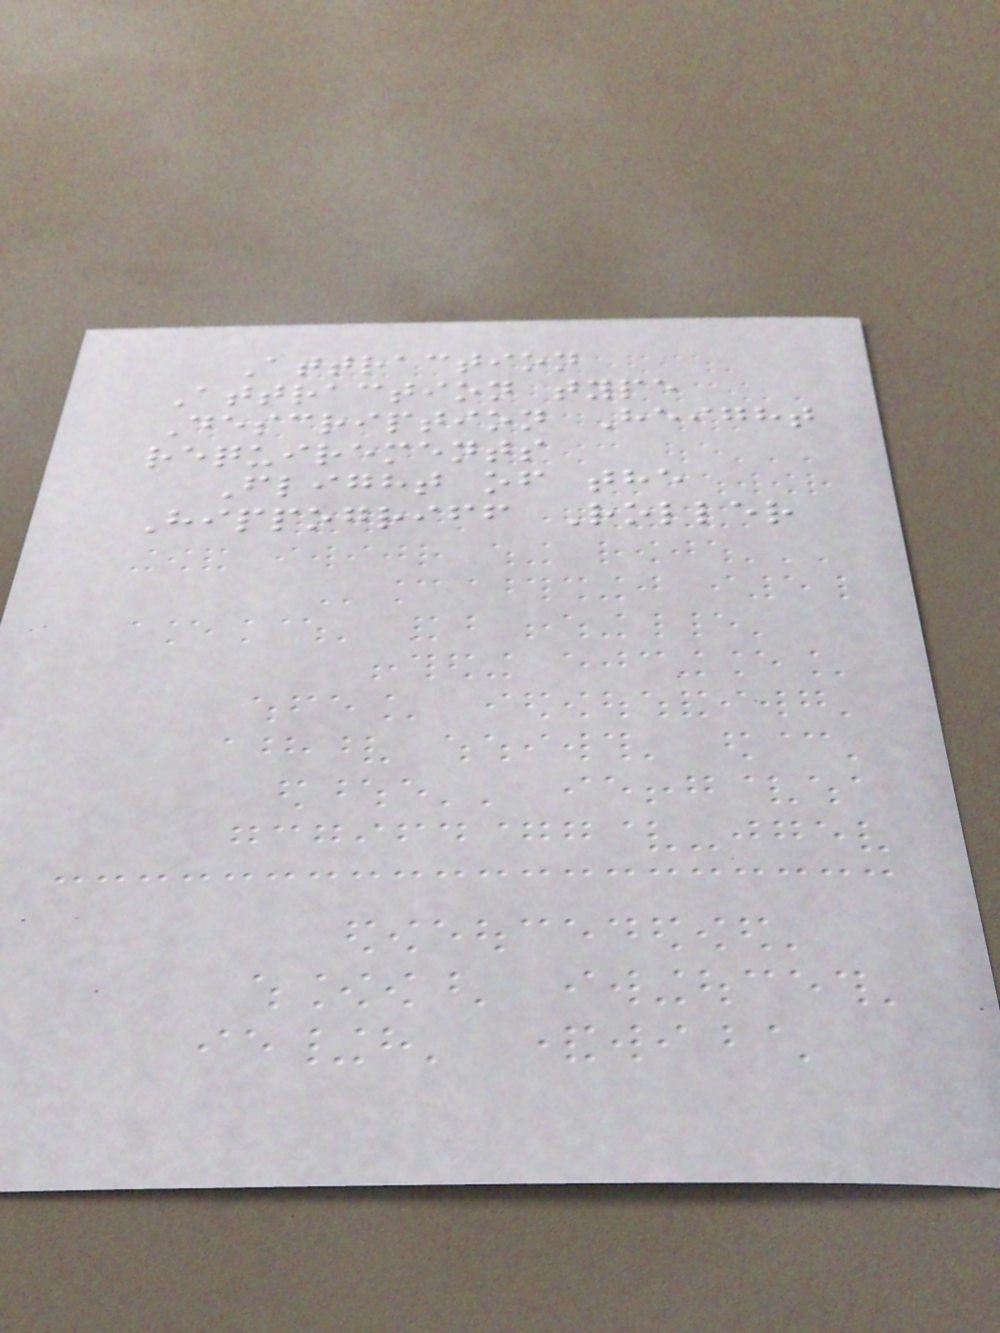Attraction
Attraction type
Description Height
requirements
Flight of the
Hippogriff Roller
